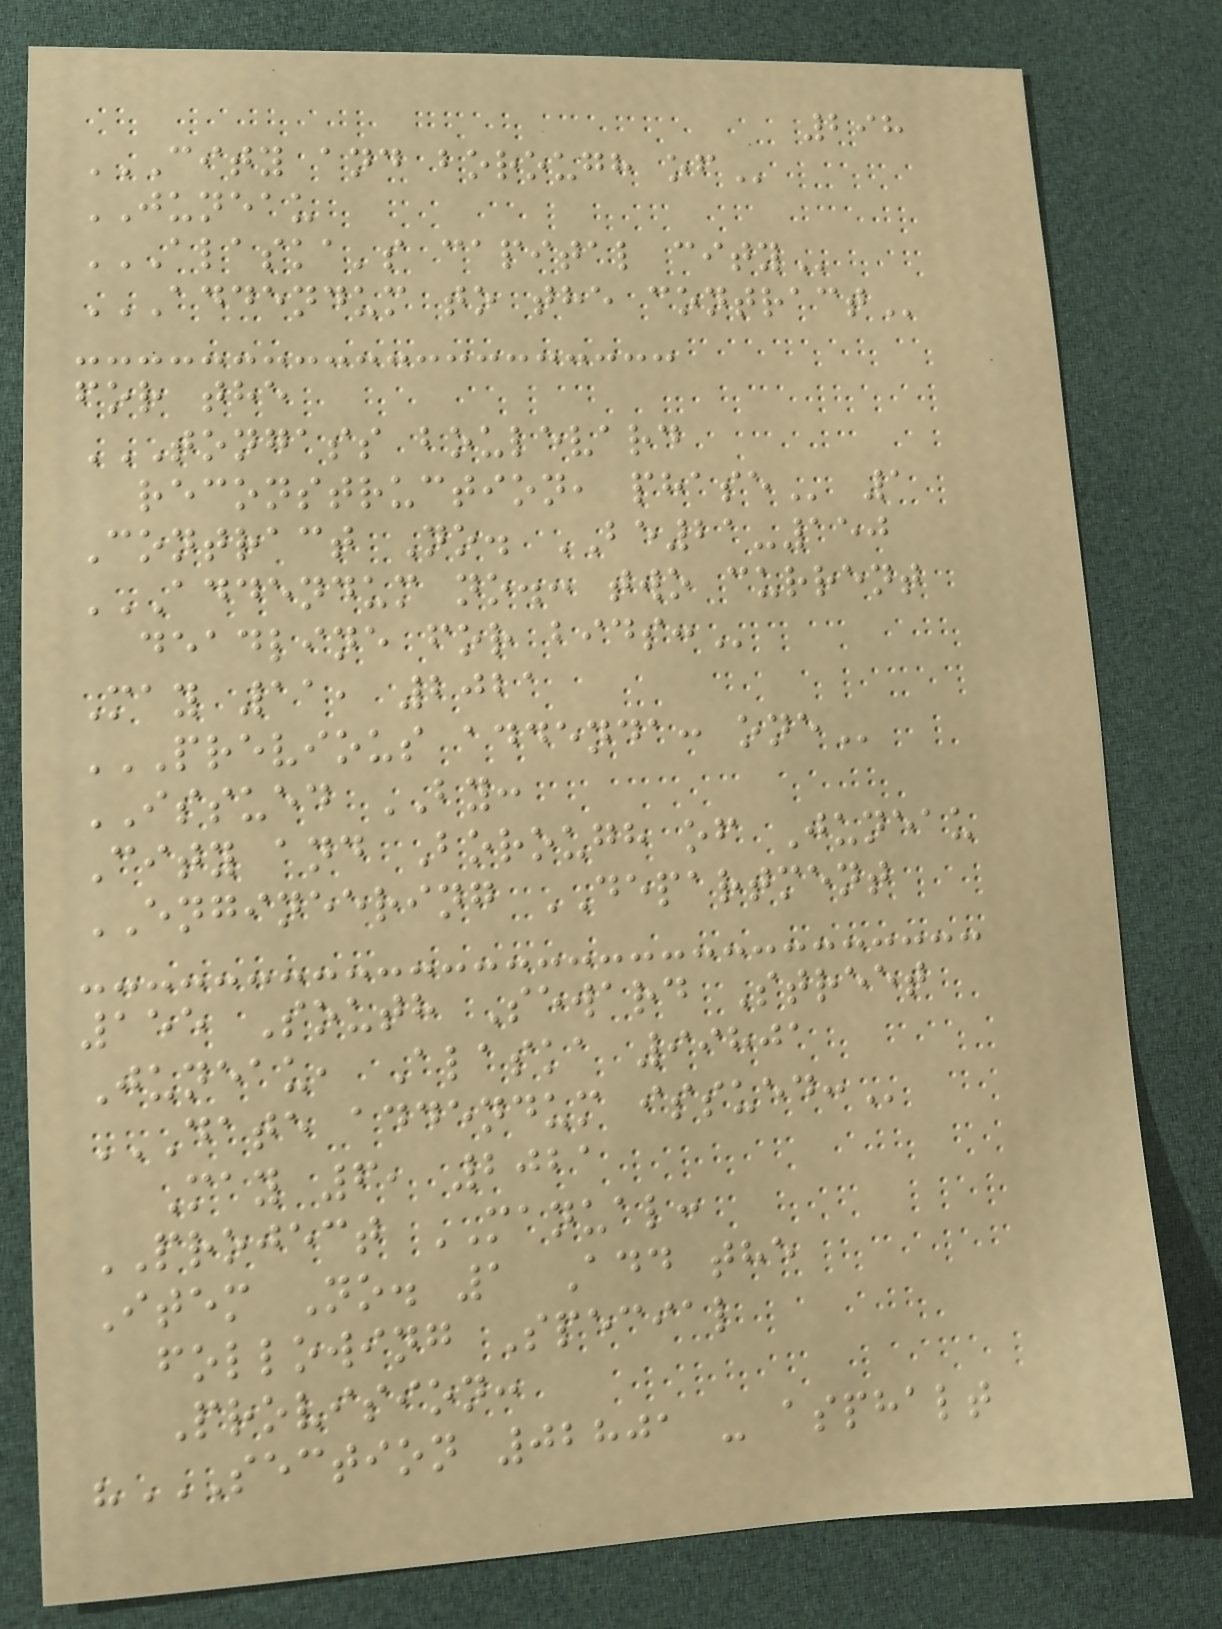298
CITY AND BOROUGH OF
JUNEAU
ALASKA'S CAPITAL CITY
ADDENDUM TO THE CONTRACT
for the
TONGASS BOULEVARD
RECONSTRUCTION, PHASE 1
Contract No. BE21-150
ADDENDUM NO.: TWO CURRENT
DEADLINE FOR BIDS:
May 11, 2021
PREVIOUS ADDENDA: ONE
ISSUED BY:
City and Borough of Juneau
ENGINEERING DEPARTMENT
155 South Seward Street
Juneau, Alaska 99801
DATE ADDENDUM ISSUED:
May 6, 2021
PROJECT MANUAL:
Item No. 1 Add the
following Special
Provision:
"SECTION 02801 - ASPHALT
